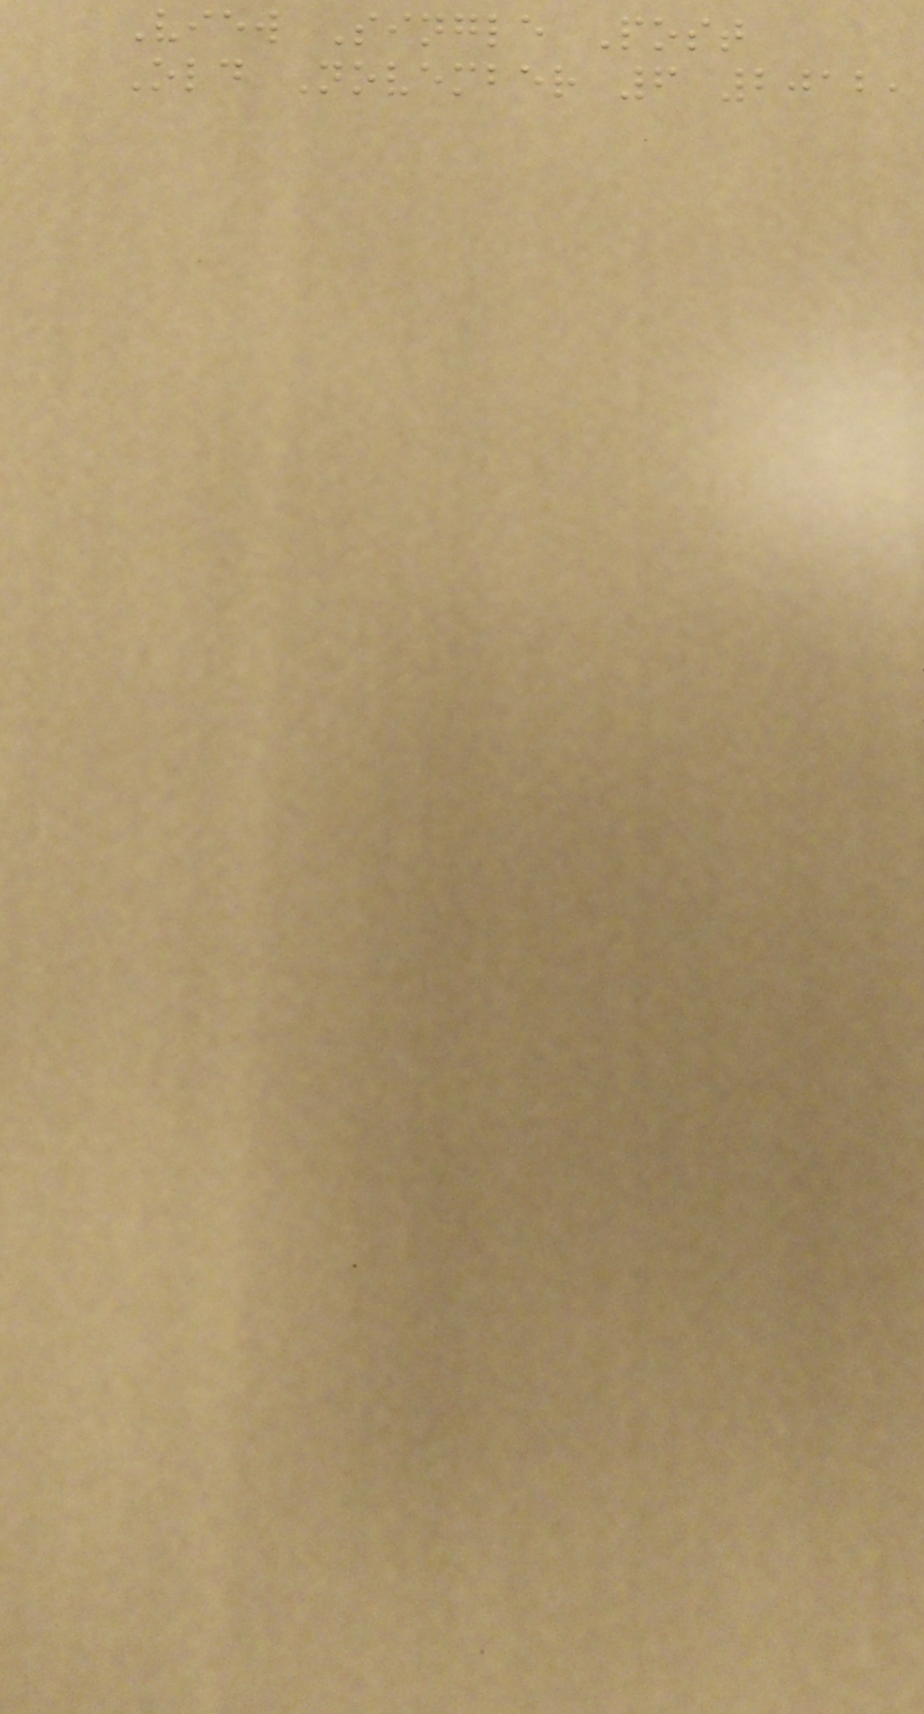View Single Post
Old November 6 2012,
